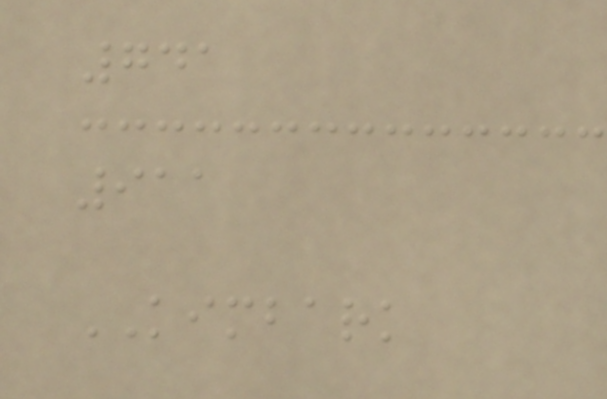741
911
KIMBARK
